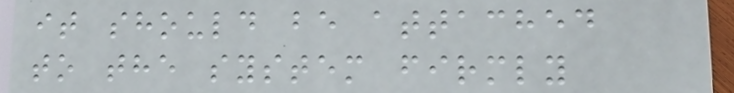it should be attached
to the system firmly
